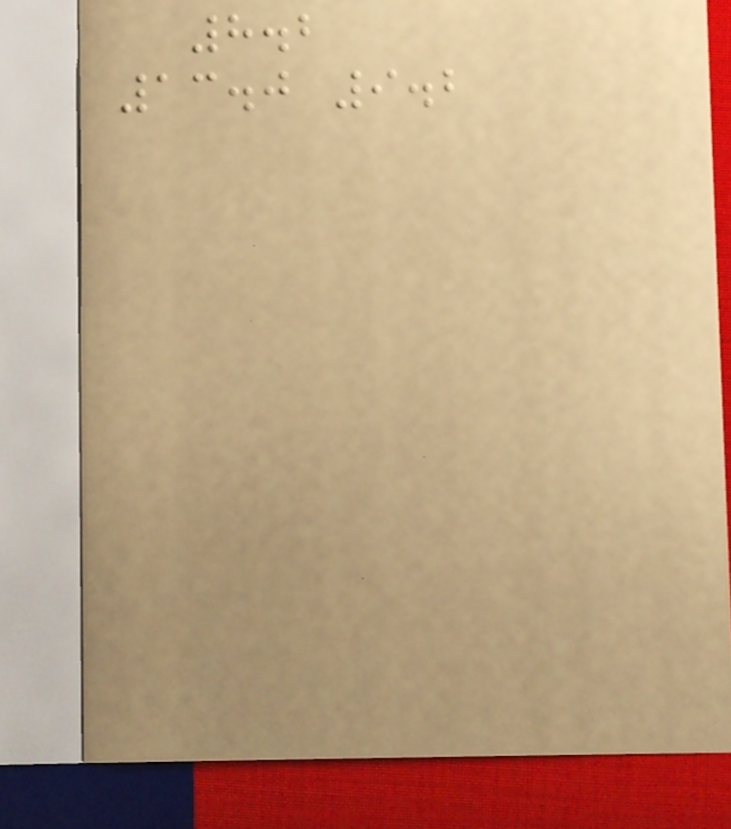8.2
13.0 9.2
